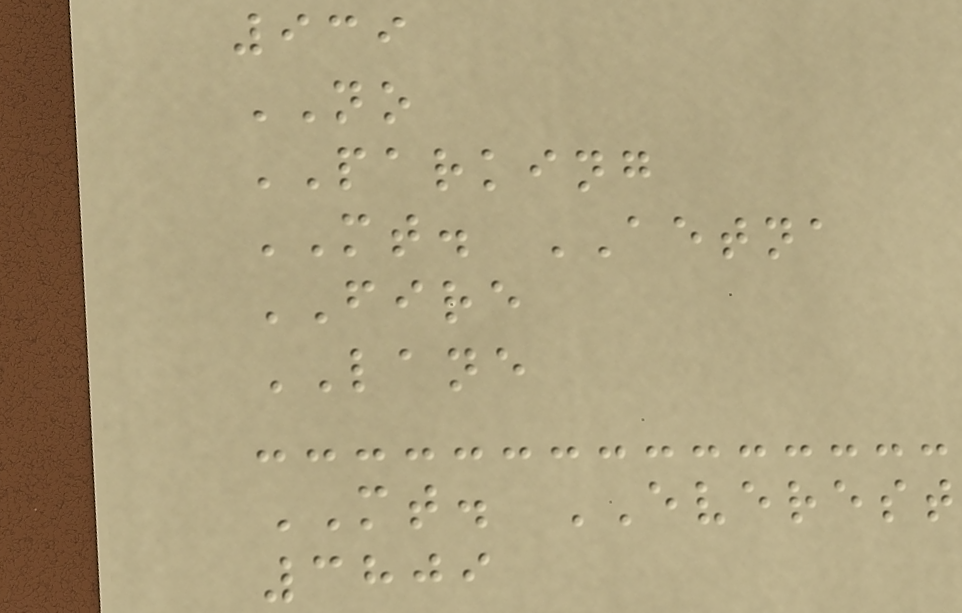939
NO
PARKING
MT. AETNA
FIRE
LANE
MT. EVEREST
3809
